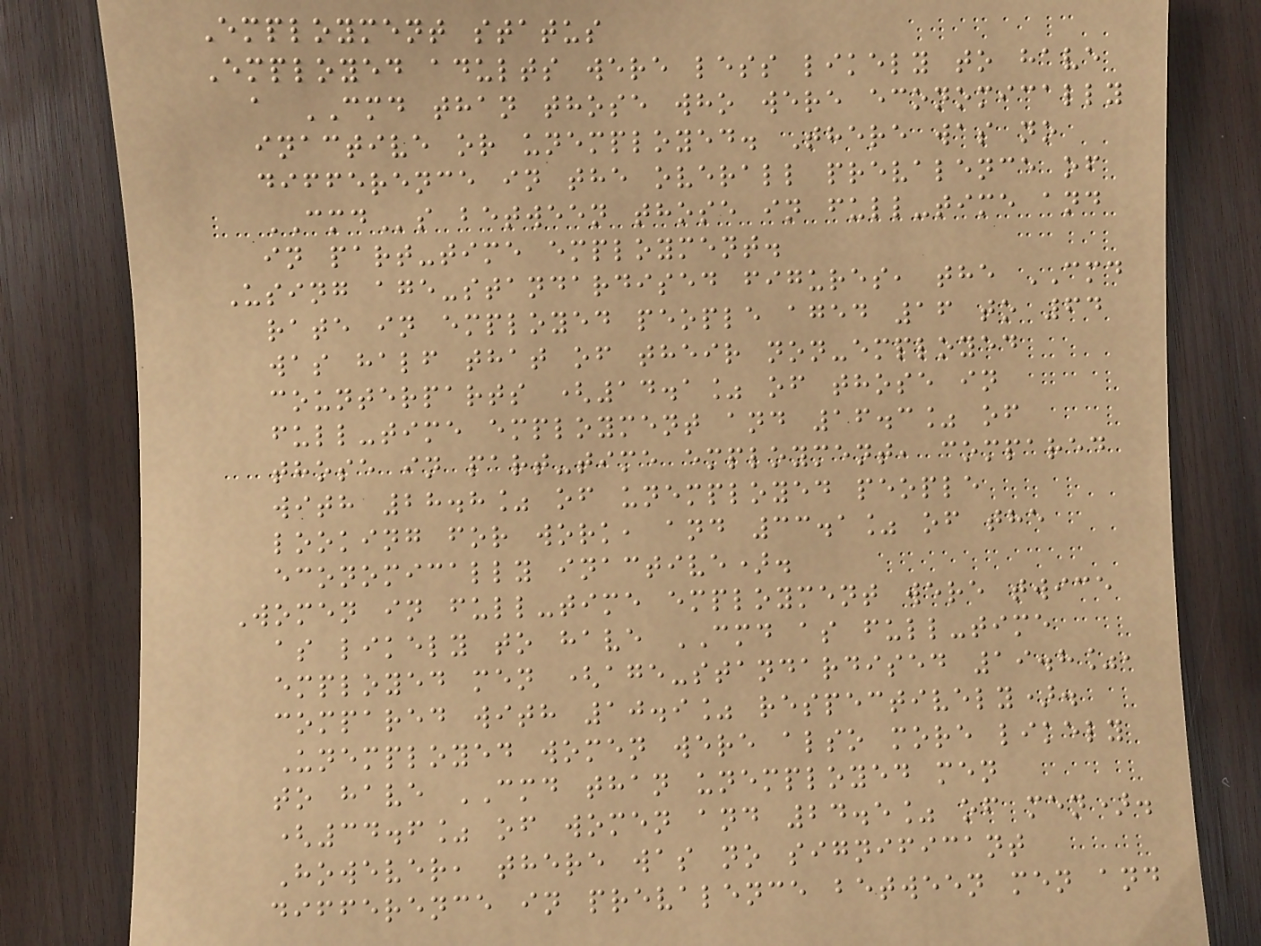Employment status
Employed adults were less likely to have
a CMD than those who were economically
inactive or unemployed. There was no
difference in the overall prevalence of
CMDs between those in full-time and
in part-time employment.
Using age-standardised figures, the CMD
rate in employed people aged 16 to 64
was half that of their non-employed
counterparts (14.1% of those in
full-time employment and 16.3% of
those in part-time employment, compared
with 28.8% of unemployed people
looking for work, and 33.1% of the
economically inactive).
Women in full-time employment were twice
as likely to have CMD as full-time
employed men (age-standardised 19.8%,
compared with 10.9% respectively).
Unemployed women were also more likely
to have CMD than unemployed men
(34.6% of women and 24.5% of men).
However, there was no significant
difference in prevalence between men and
